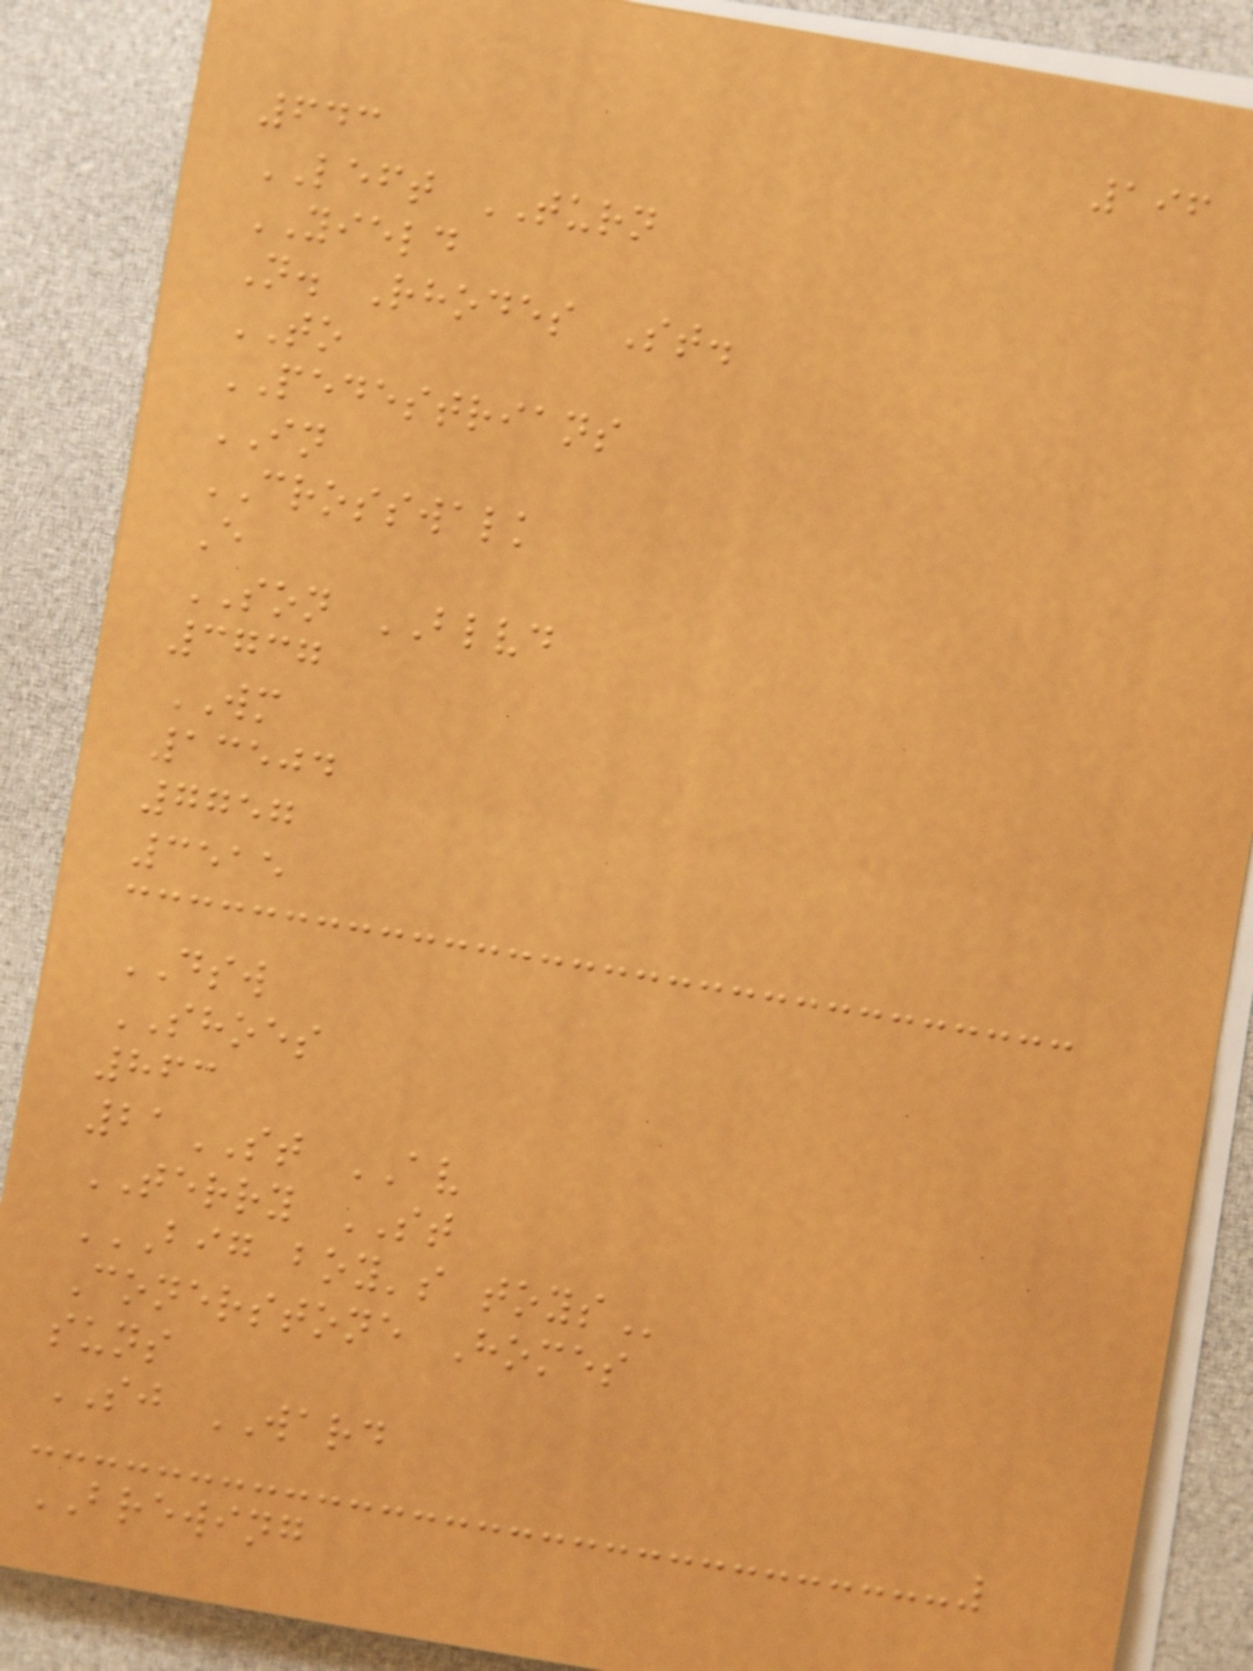196
643
LEFT TURN
YIELD
N. Rhodes St.
TO
PEDESTRIANS
IN
CROSSWALK
E
SON BLVD
3737
WM
13504
7757
3515
DSW
SHOES
863
21ST AV
TERRY ST
BIG BOY'S TOYS
Conerstone Homes
suns
SJ WARD
BREWING
